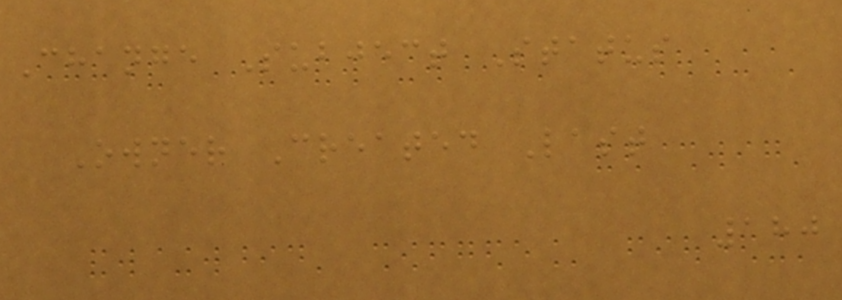Change Subject Status
Owner Created Last
180
